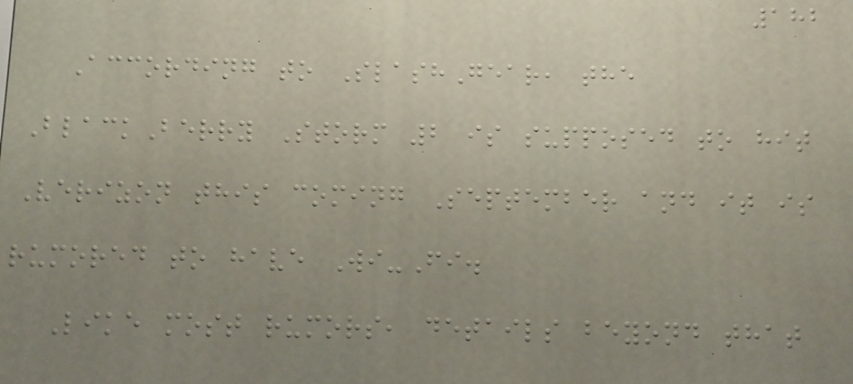182
According to SlashGear, the
BlackBerry Storm 2 is supposed to hit
Verizon this coming September and it is
rumored to have Wi-Fi.
Like most rumors, details beyond that
